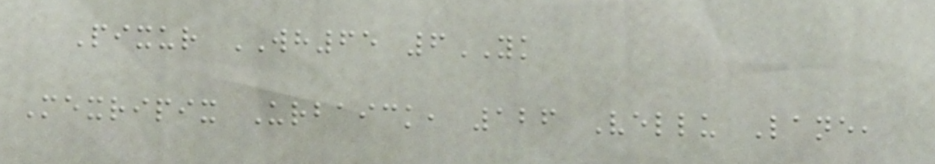Pixur WH65 6YK
Mexripix Urbaick, 126 Vellu Lane,
